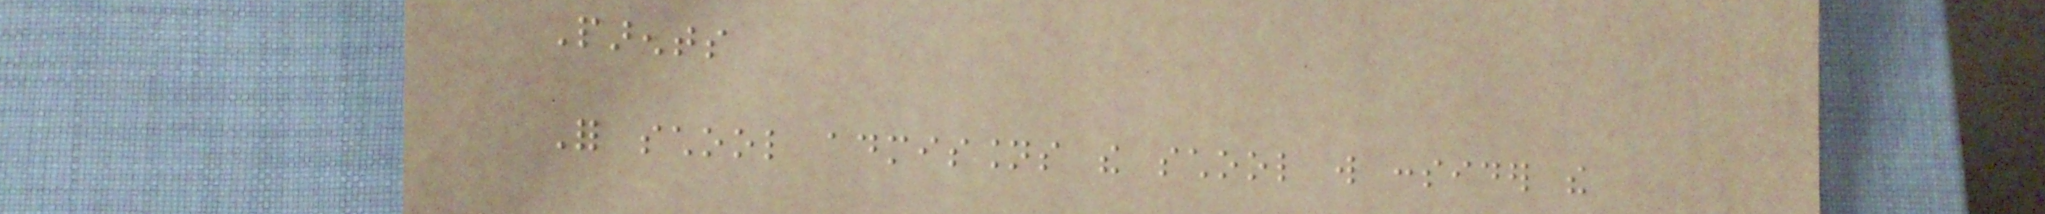Parents
For school admissions the school will consider the
